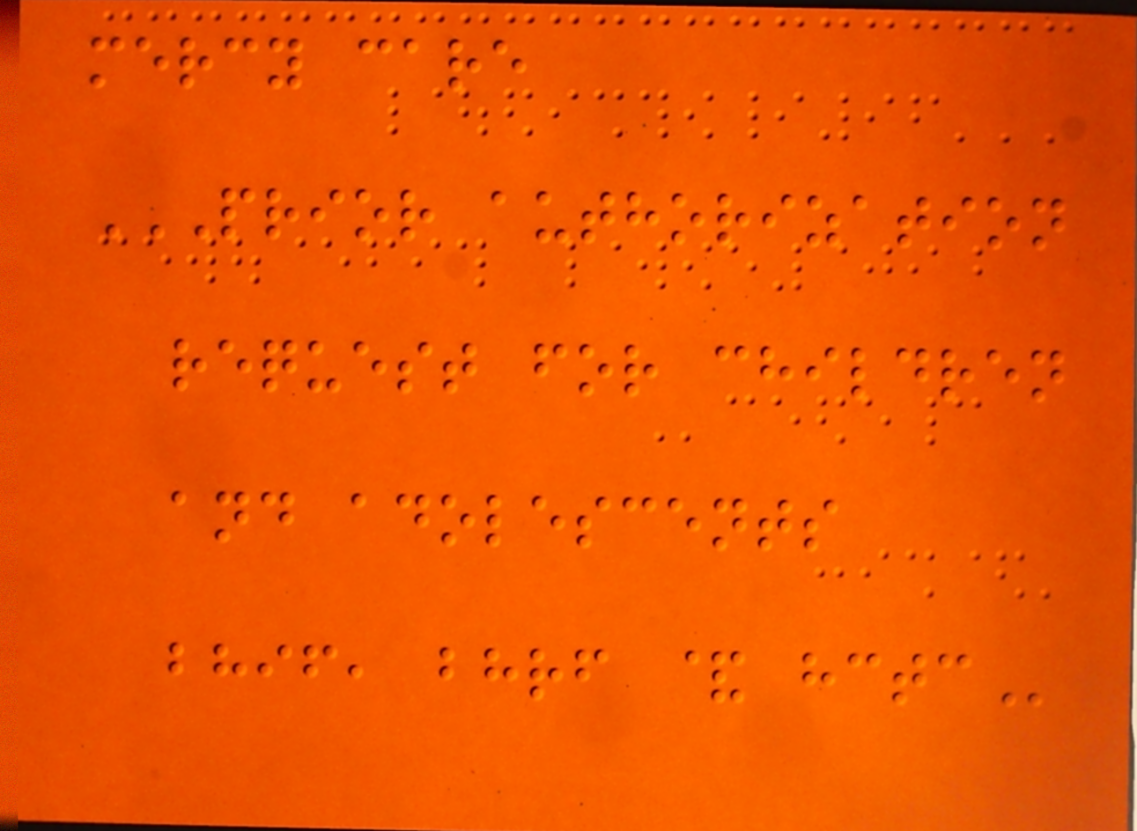mercy care
PRIOR AUTHORIZATION
REQUEST FOR CHILDREN
AND ADOLESCENTS
BHIF, BHRF & HCTC
